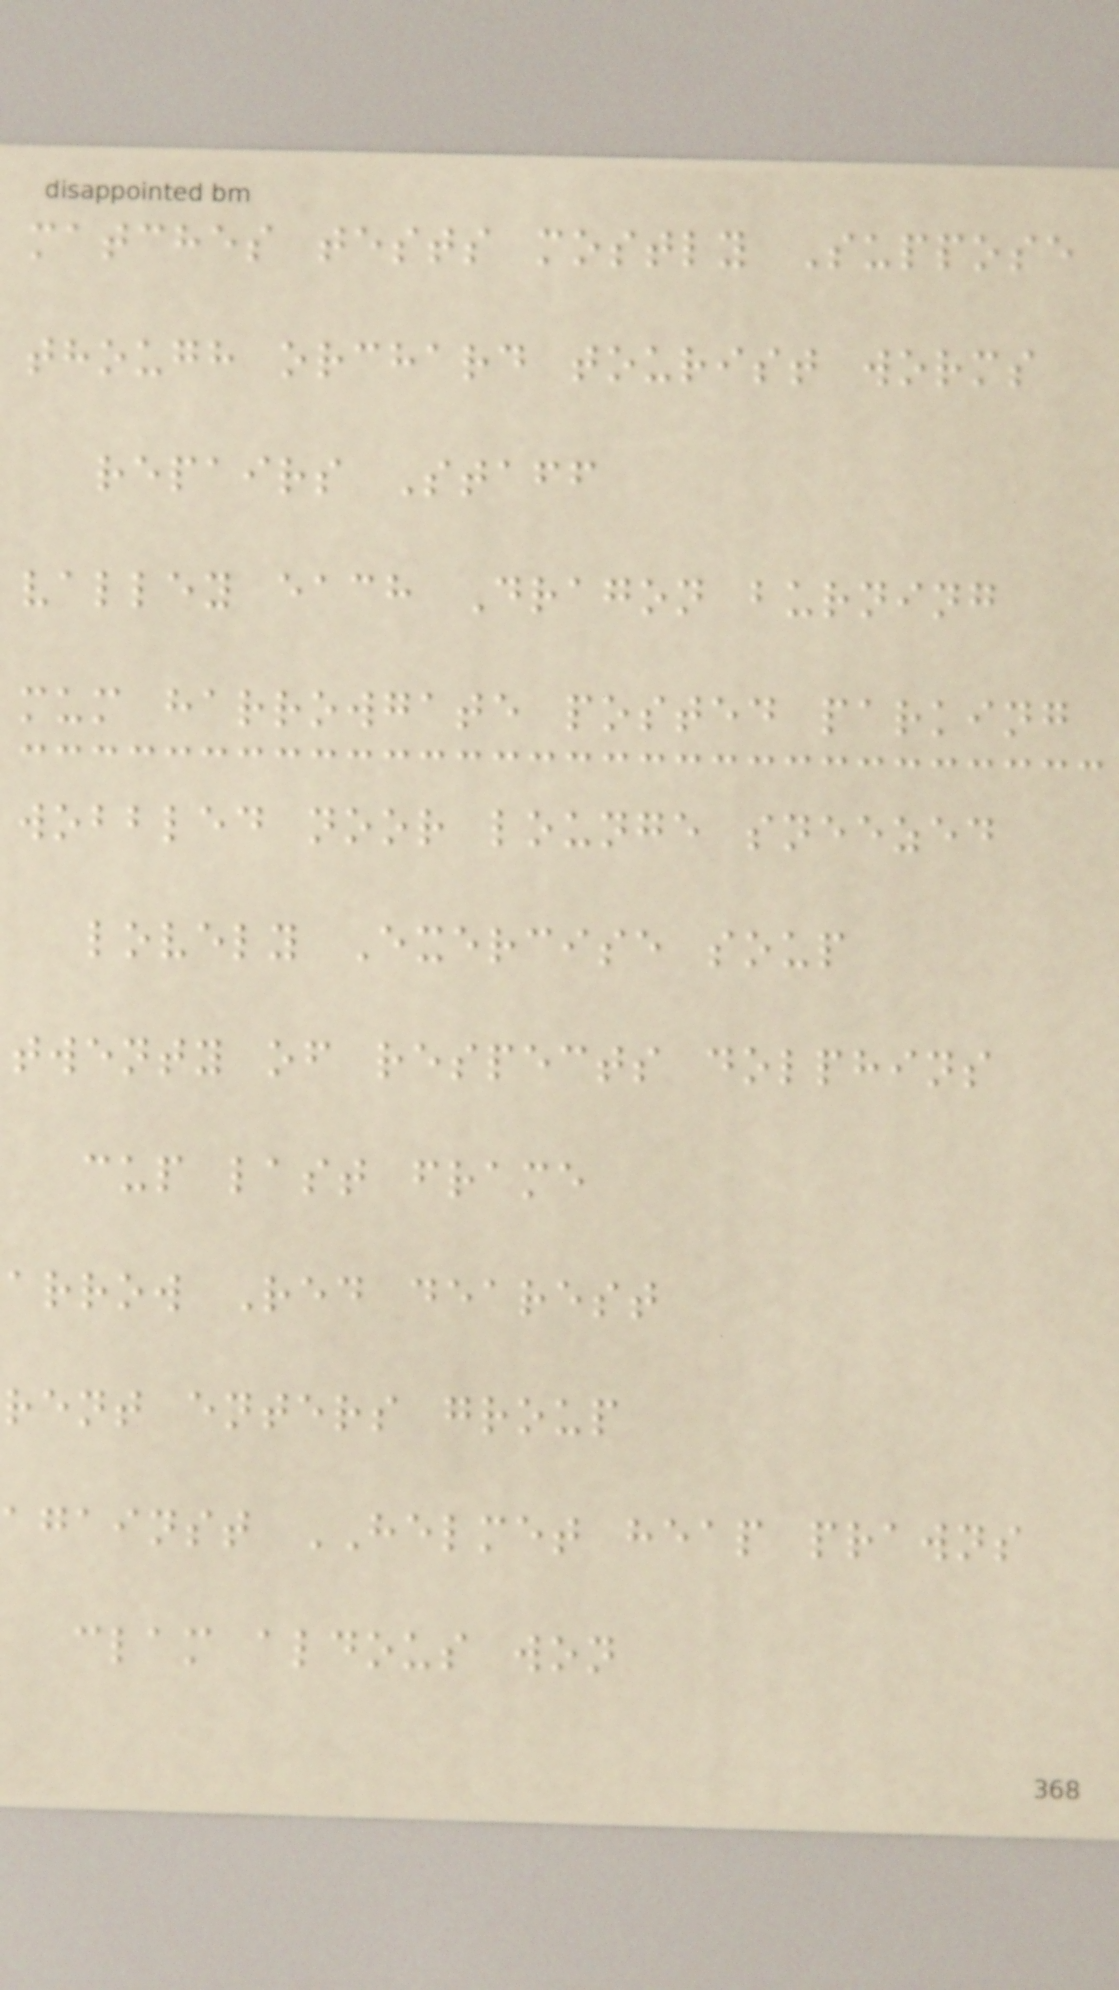matches tests mostly Suppose
though orchard tourist worms
repairs Staff
valley each Dragon burning
mum harrowgate posted parking
wobbled noor lounge sneezed
lovely Exercise soup
twenty of respects dolphins
cup last frame
arrow Red dearest
rent enters group
against HELMET heap prawns
clam aldous won
